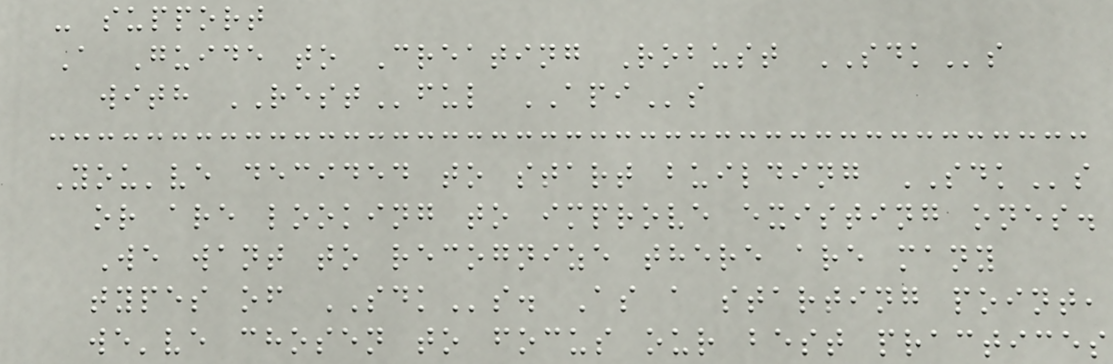- support
A Guide to Creating Robust SDKs
with RESTful APIs
You've decided to start building SDKs
or are looking to improve existing ones.
We want to recognize there are many
types of SDKs. As a starting point,
we've chosen to focus our best practices
